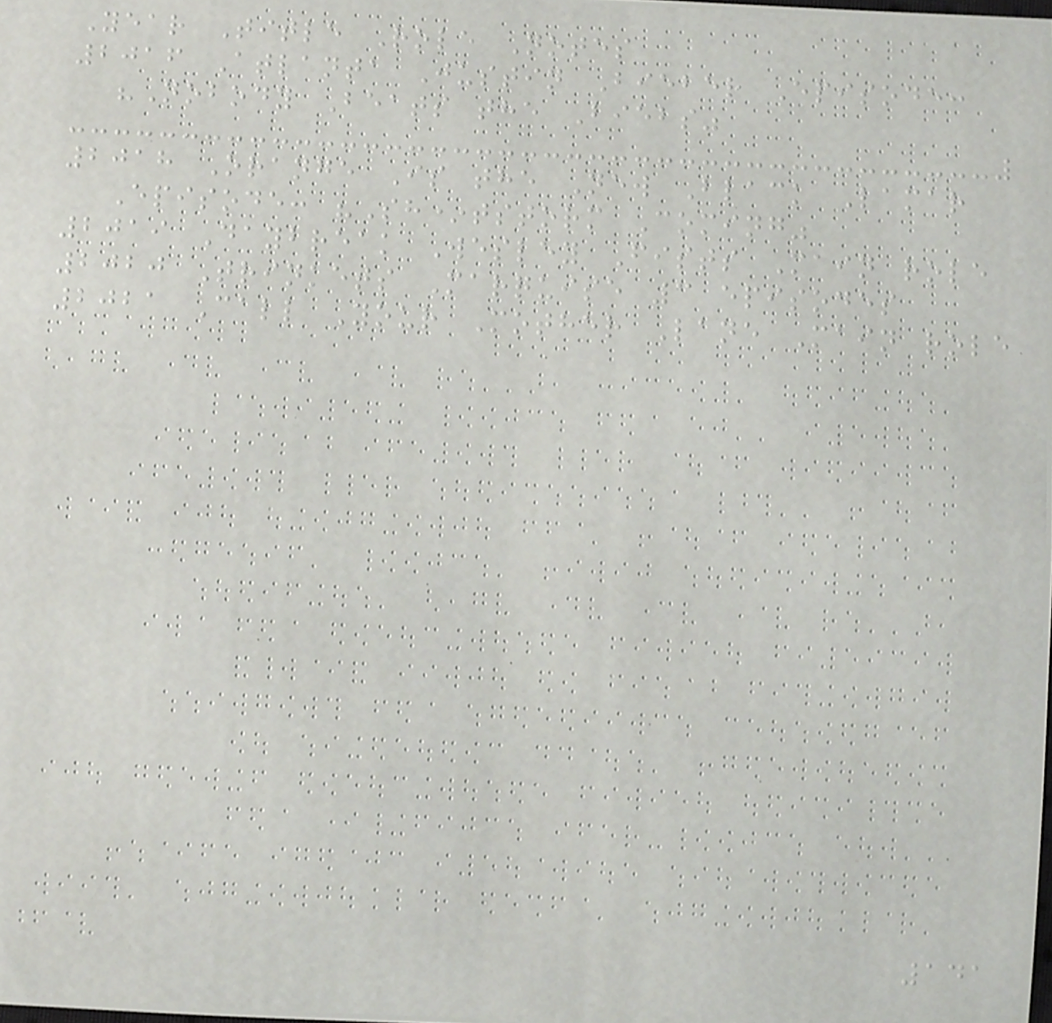Year Title Role Notes
2016 Atlanta Justin Bieber Episode:
"Nobody Beats the Biebs"
2018 Orange Is the New Black Lamar
Episode: "Sh*tstorm Coming"
2019 Daybreak Wesley Fists Main role
2020 Trinkets Marquise 3 episodes
2021 Call Your Mother Lane Main role
141
